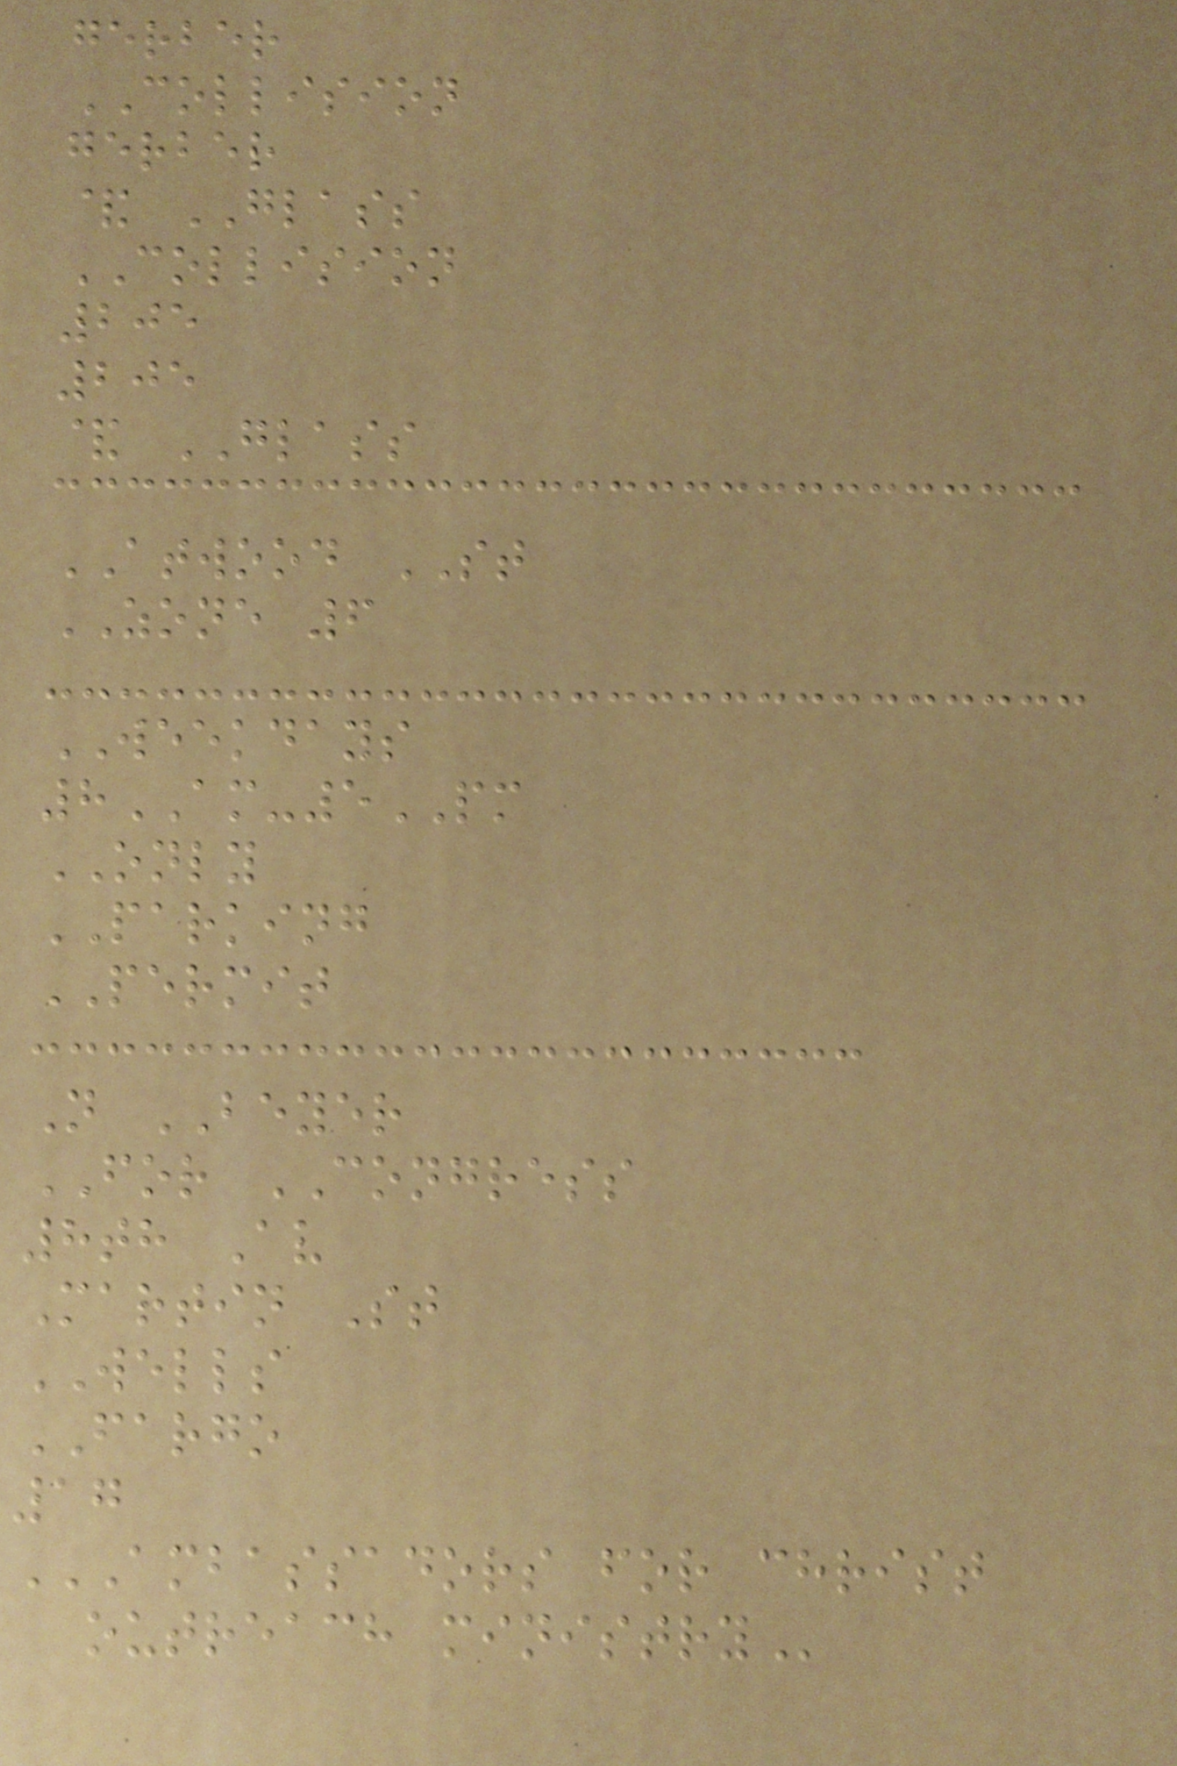gerber
COLLISION
gerber
& GLASS
COLLISION
205
205
& GLASS
ATWOOD ST
ZONE 6
WEEKDAYS
8AM-5PM
ONLY
PARKING
PERMIT
N BEYER
FOR CONGRESS
8th Av
Martin St
WELLS
FARGO
17
AMBASSADORS FOR CHRIST
OUTREACH MINISTRY
